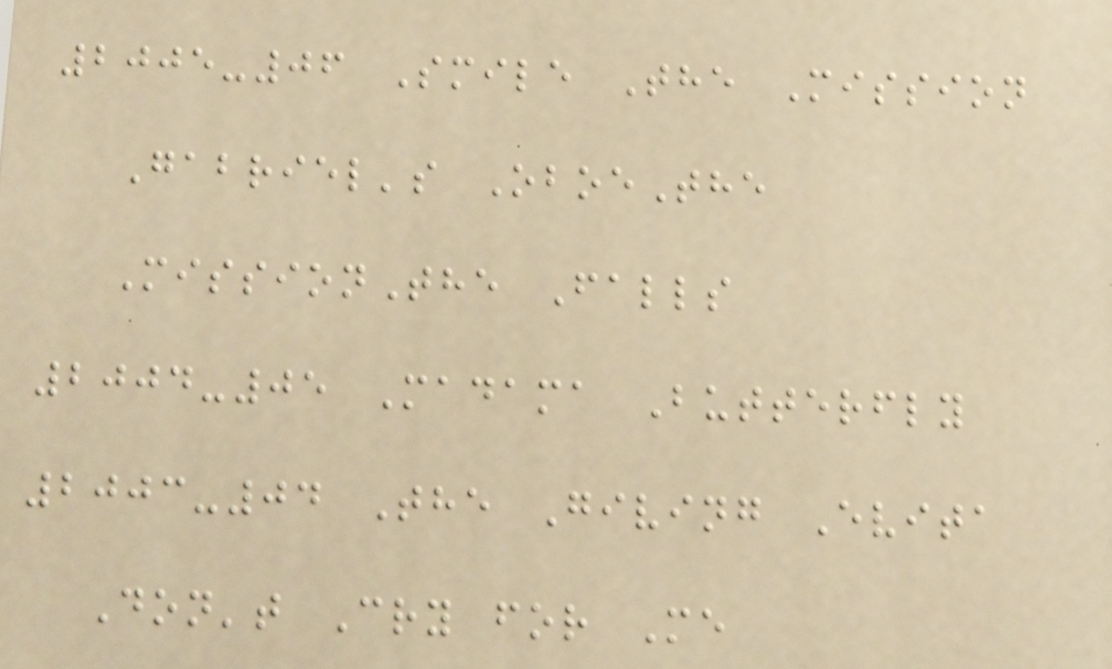2005-06 Smile The Mission
Gabriel's OboeThe
MissionThe Falls
2004-05 Madama Butterfly
2003-04 The Giving Evita
Don't Cry for Me
